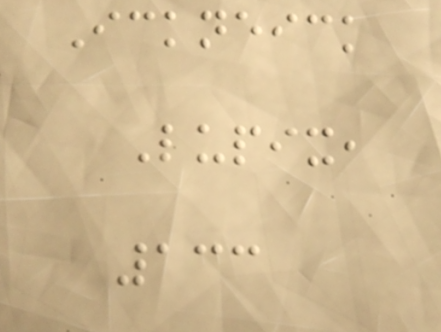Ickneick
Lupix,
133
